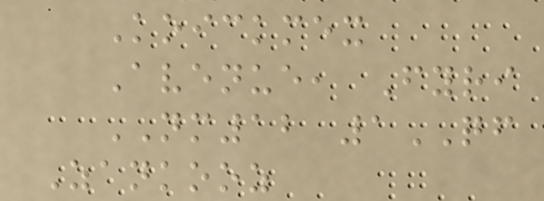Koickmex
Avenue, Fyri
NM12 1QF
Zankooz
